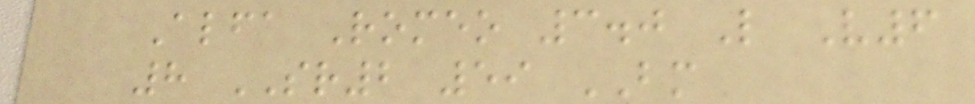Alfa Romeo 3.0 L V6
8 SR2 59 BM
